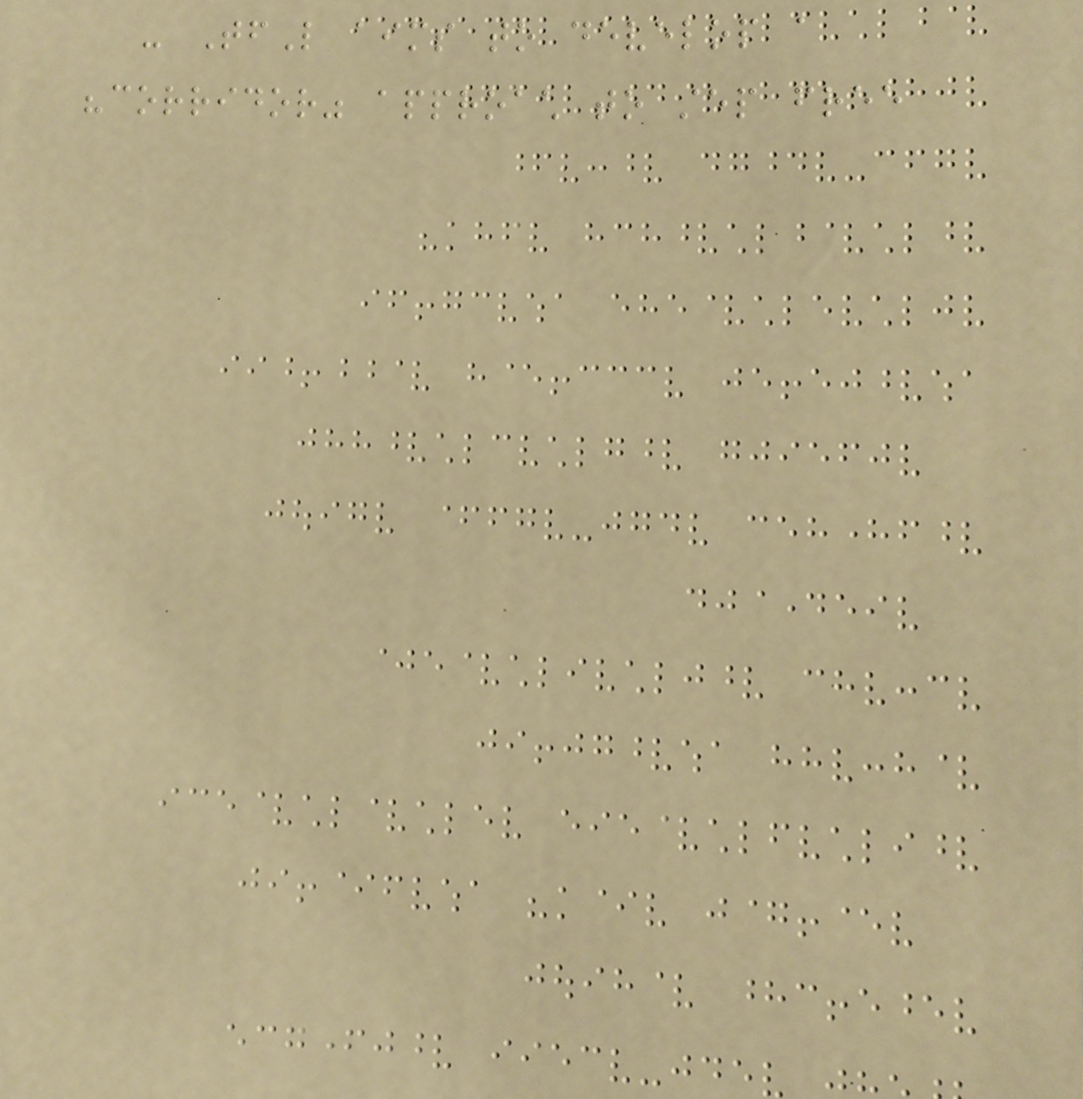- TfL aims to develop a
"corridor" approach to step free
